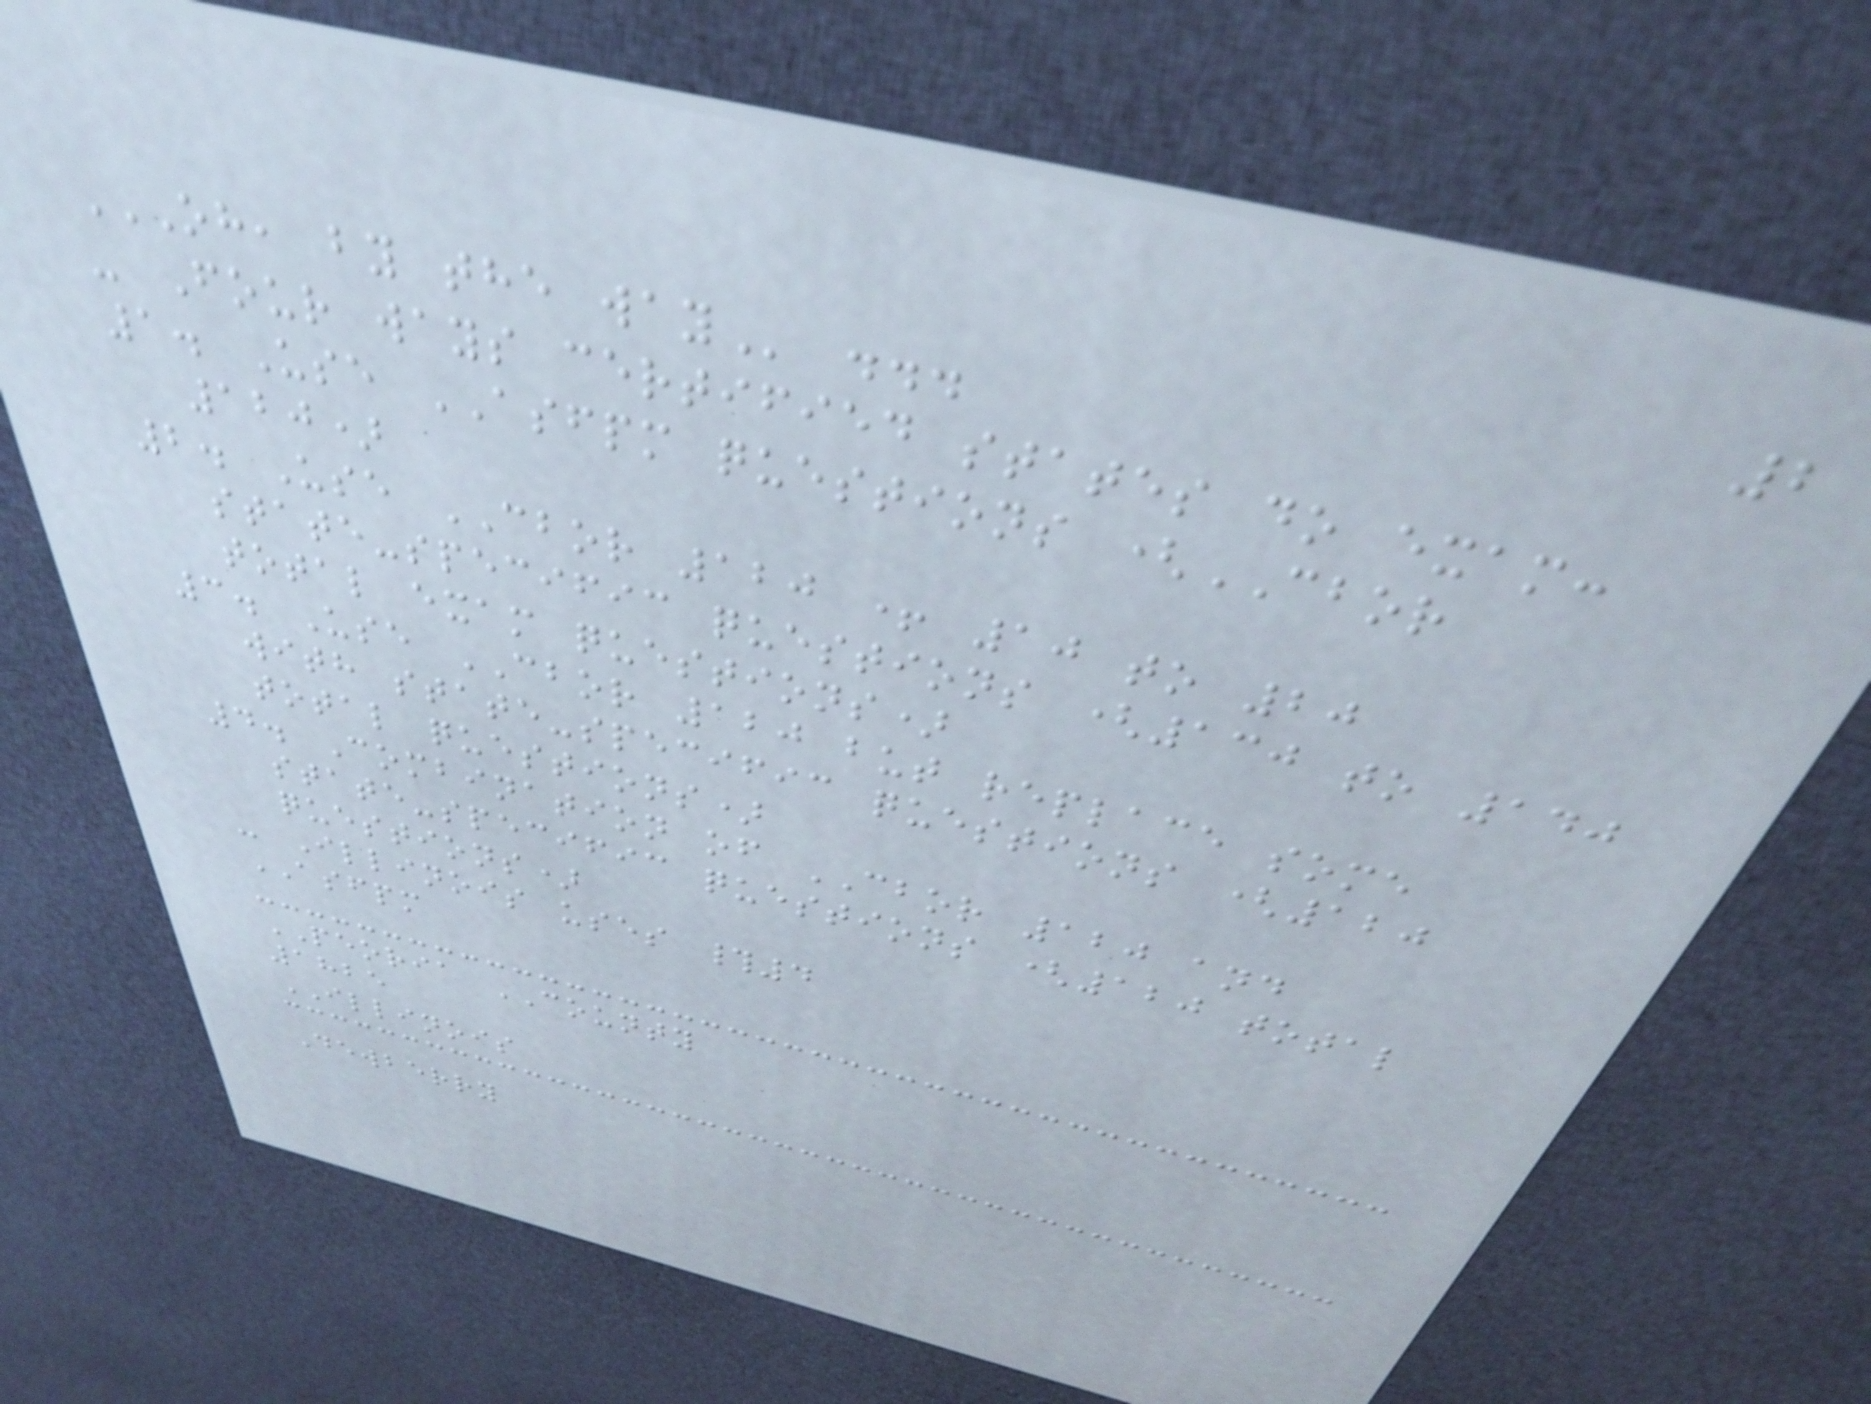2
OH, BY THE WAY ...
- Four ways certified states do exam:
1. Use ASFPM questions (CBOR
120)
2. Use CBOR 120 + 10 to 20
state-specific questions (130 to 140
total exam questions)
3. Use CBOR 120 but replace some
with state-specific questions (120
total questions)
4. Combination of CBOR 120 and
state-specific questions (120 total
questions)
- Illinois uses #4
ASFPM
PEORIA COUNTY
1825
ILLINOIS
Dewberry
